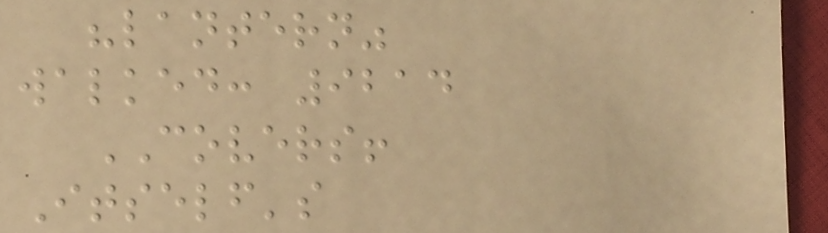"lantern"
walked: 9214
COVERS!
Itself's
